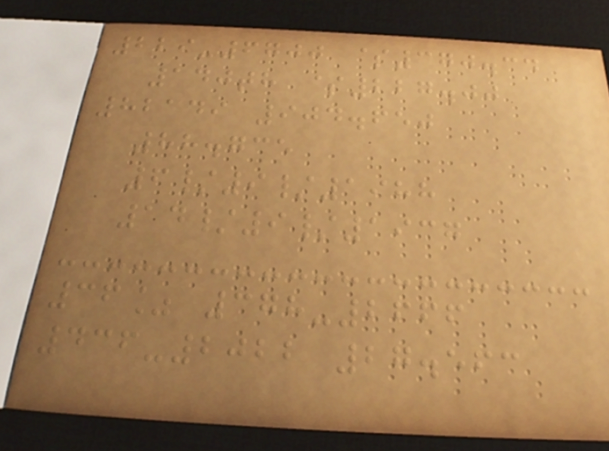229-6700 $370.34
140th $227.00
82149 904.650
88.735
6/9/1988
14/9/1937
36% 378-2666
436-2022 27.563
